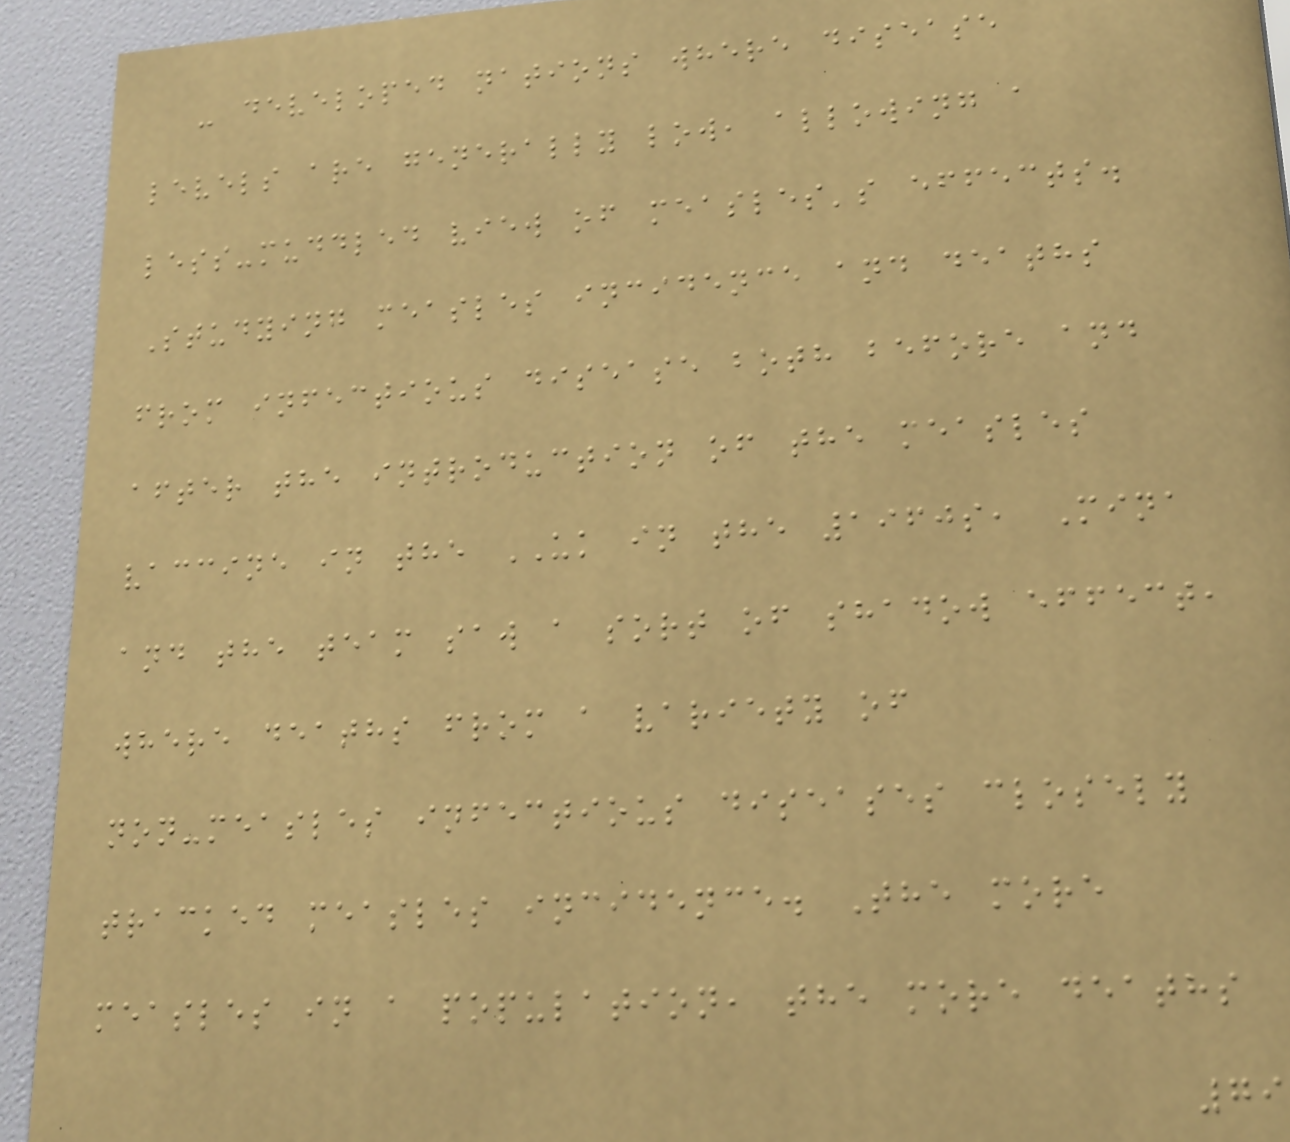- developed nations where disease
levels are generally low, allowing a
less-muddled view of measles's effects.
Studying measles incidence and deaths
from infectious disease both before and
after the introduction of the measles
vaccine in the UK in the 1960s, Mina
and the team saw a sort of shadow effect,
where deaths from a variety of
non-measles infectious diseases closely
tracked measles incidence. The more
measles in a population, the more deaths
79
